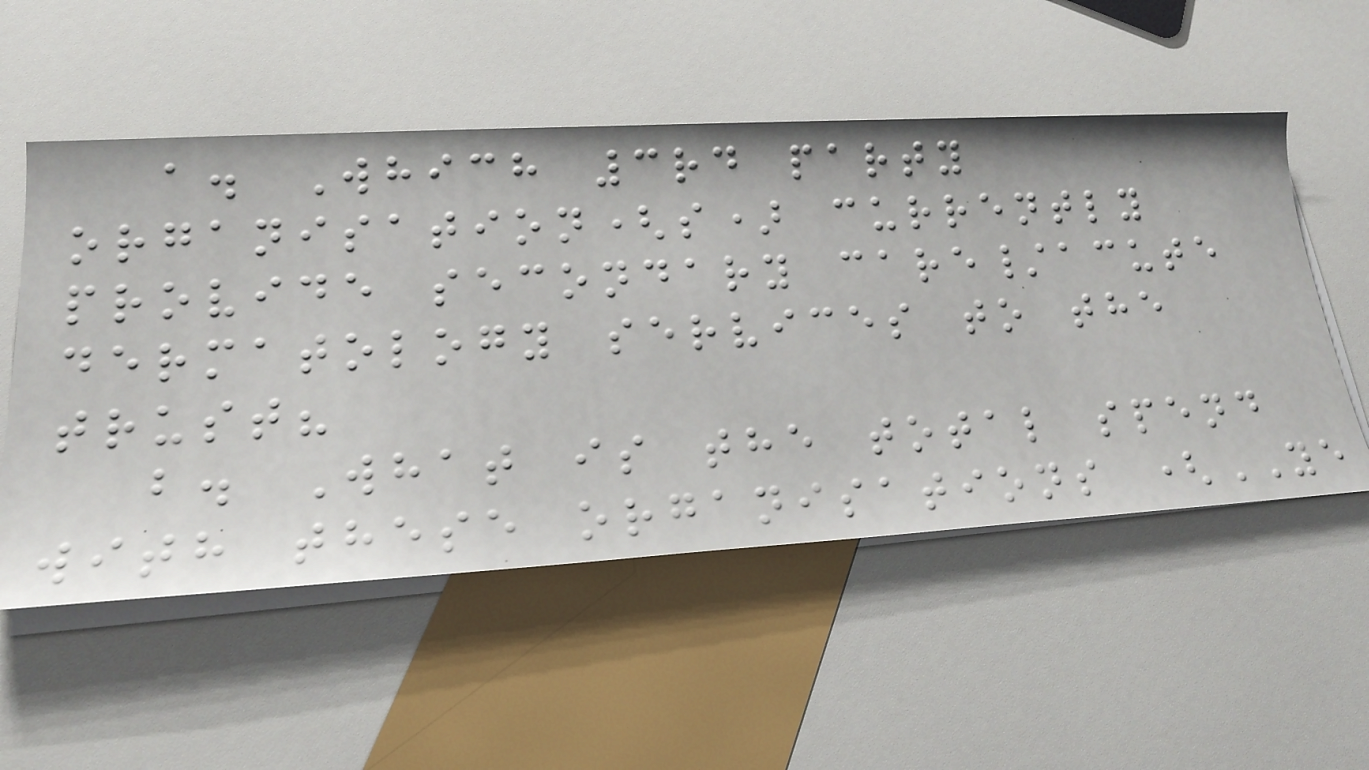a. Which 3rd party
organisation(s) currently
provide secondary care/acute
dermatology services to the
trust?
b. What is the total spend
with these organisations (YE
